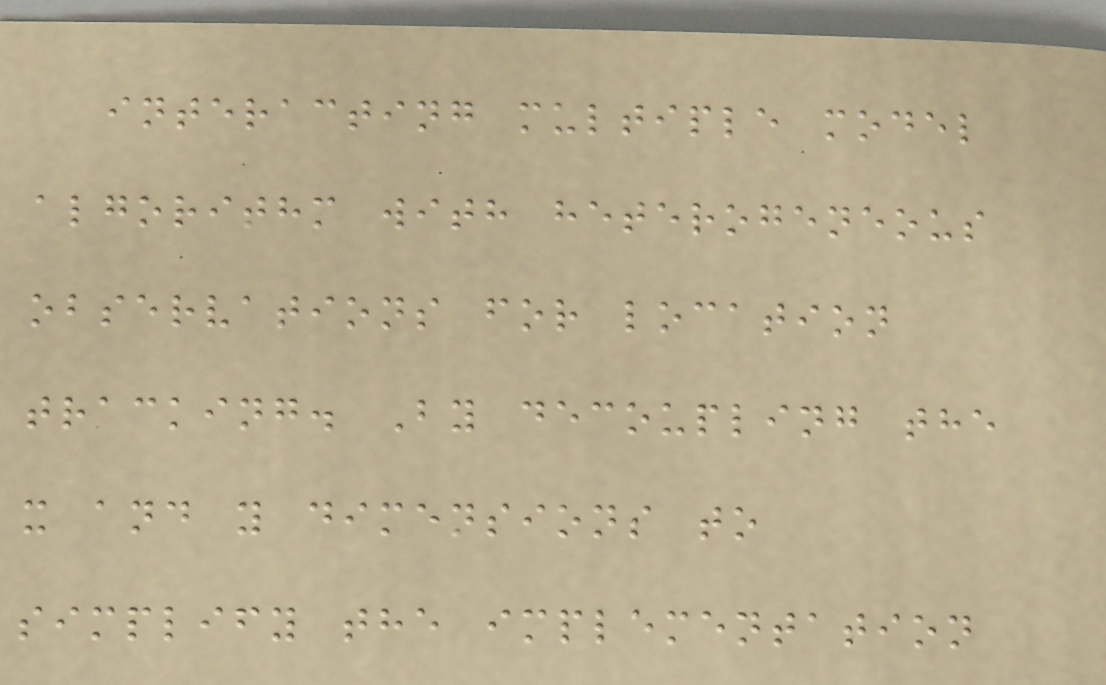interacting multiple model
algorithm with heterogeneous
observations for location
tracking. By decoupling the
x and y dimensions to
simplify the implementation
